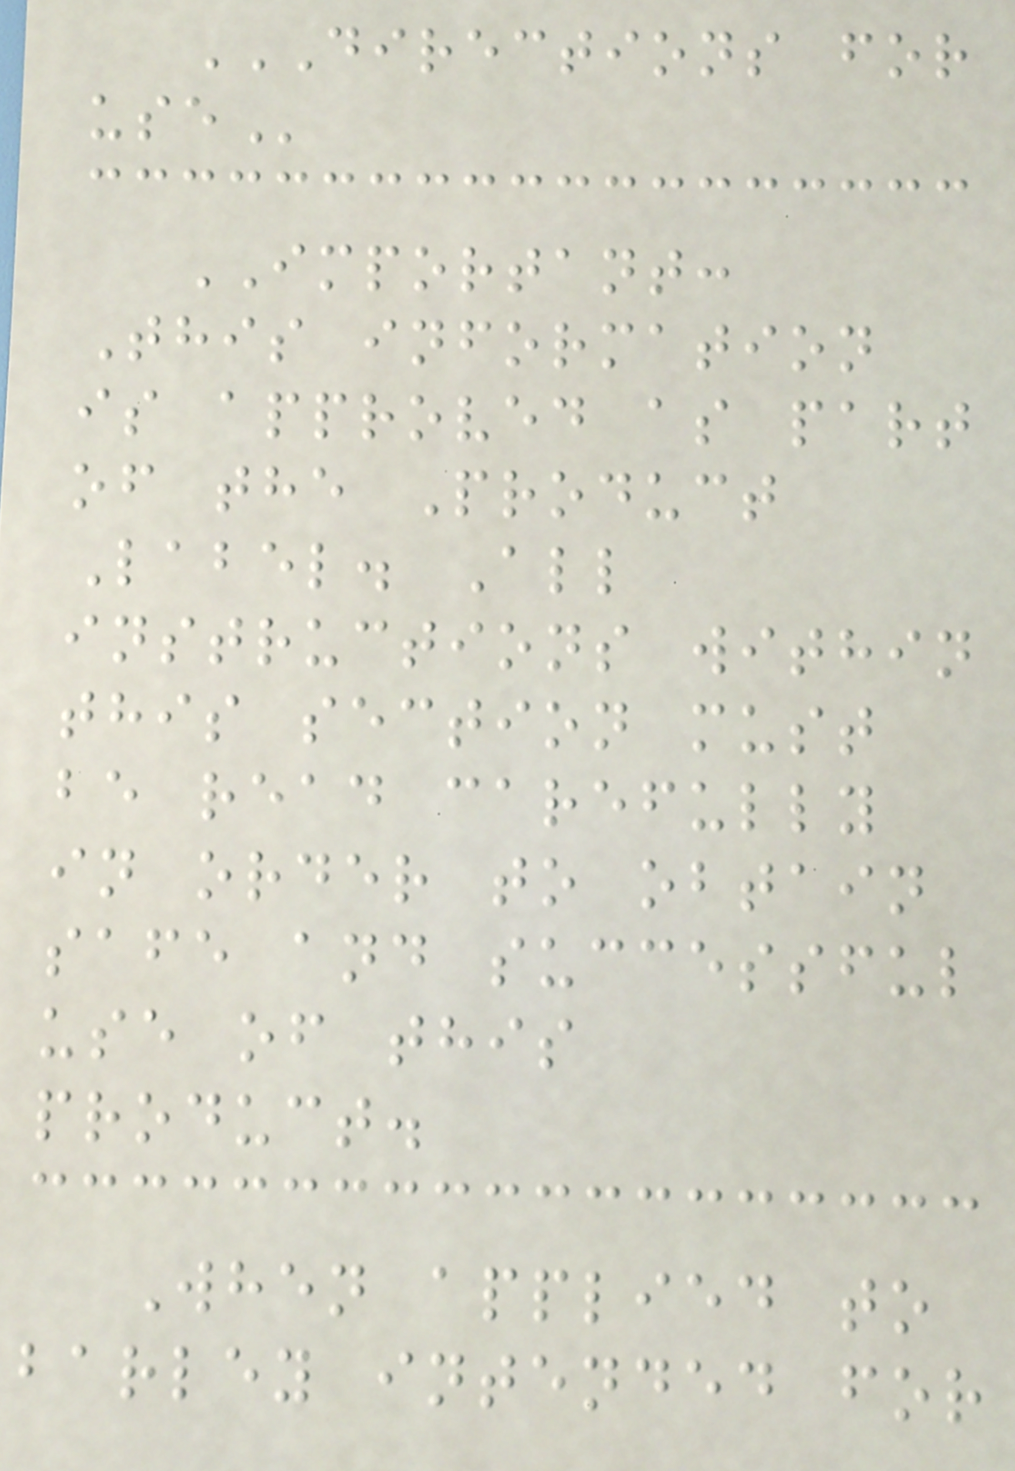DIRECTIONS FOR
USE
IMPORTANT:
This information
is approved as part
of the Product
Label. All
instructions within
this section must
be read carefully
in order to obtain
safe and successful
use of this
product.
When applied to
barley intended for
